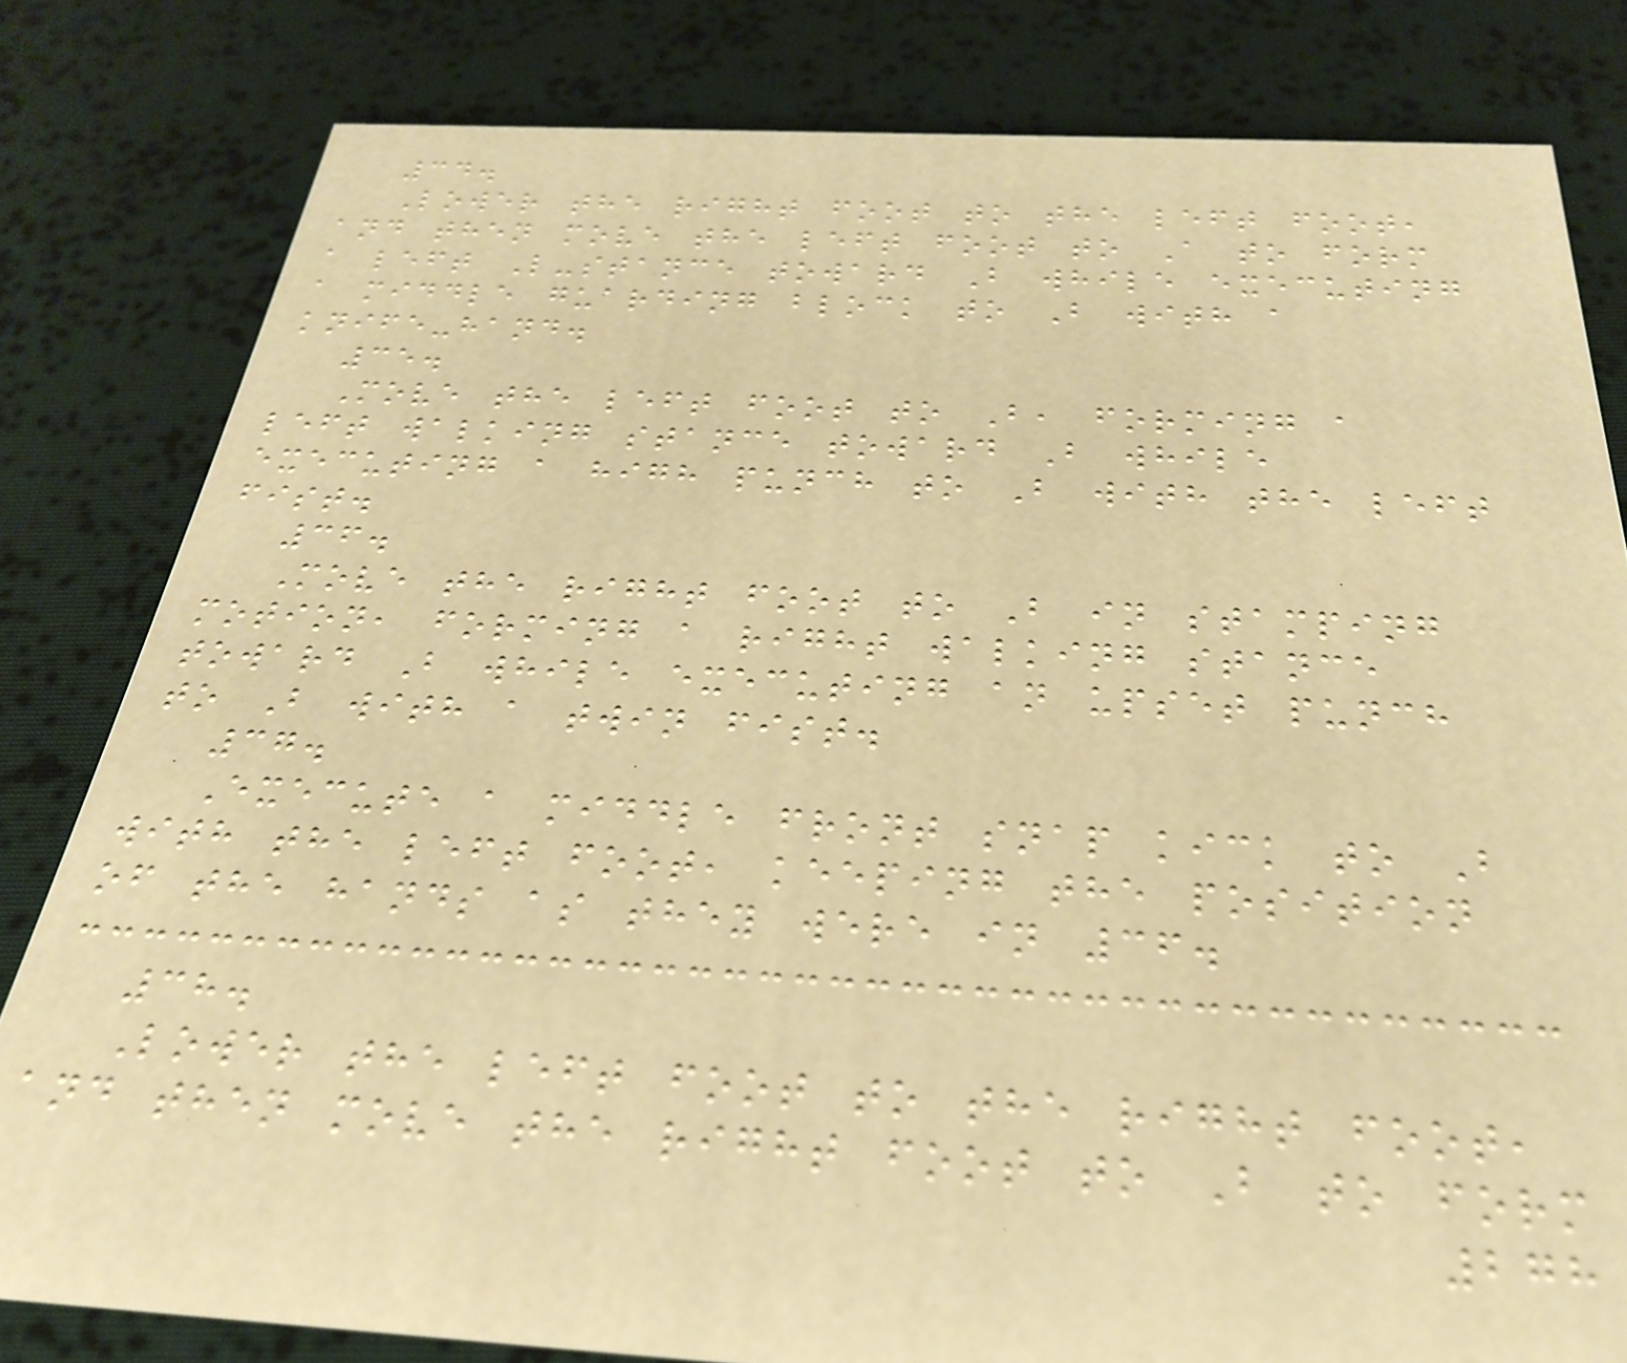34.
Lower the right foot to the left foot,
and then move the left foot to A to form
a left L-stance toward B while executing
a middle guarding block to B with a
knife-hand.
35.
Move the left foot to B, forming a
left walking stance toward B while
executing a high punch to B with the left
fist.
36.
Move the right foot to B in stamping
motion, forming a right walking stance
toward B while executing an upset punch
to B with a twin fist.
37.
Execute a middle front snap kick to B
with the left foot, keeping the position
of the hands as they were in 36.
38.
Lower the left foot to the right foot,
and then move the right foot to B to form
278
